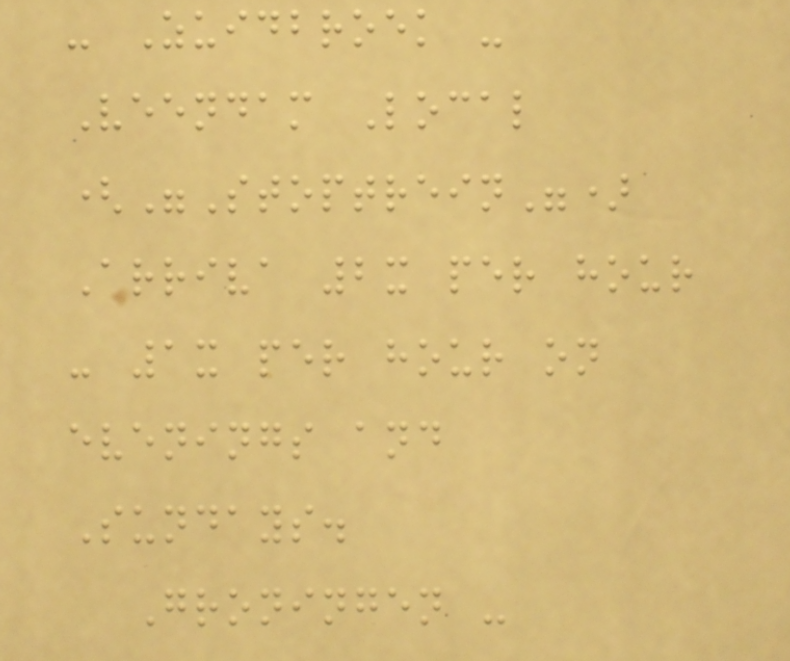- Zuidbroek -
Veendam Local
("Stoptrein")
Arriva 2x per hour
- 1x per hour on
evenings and
Sundays.
Groningen -
